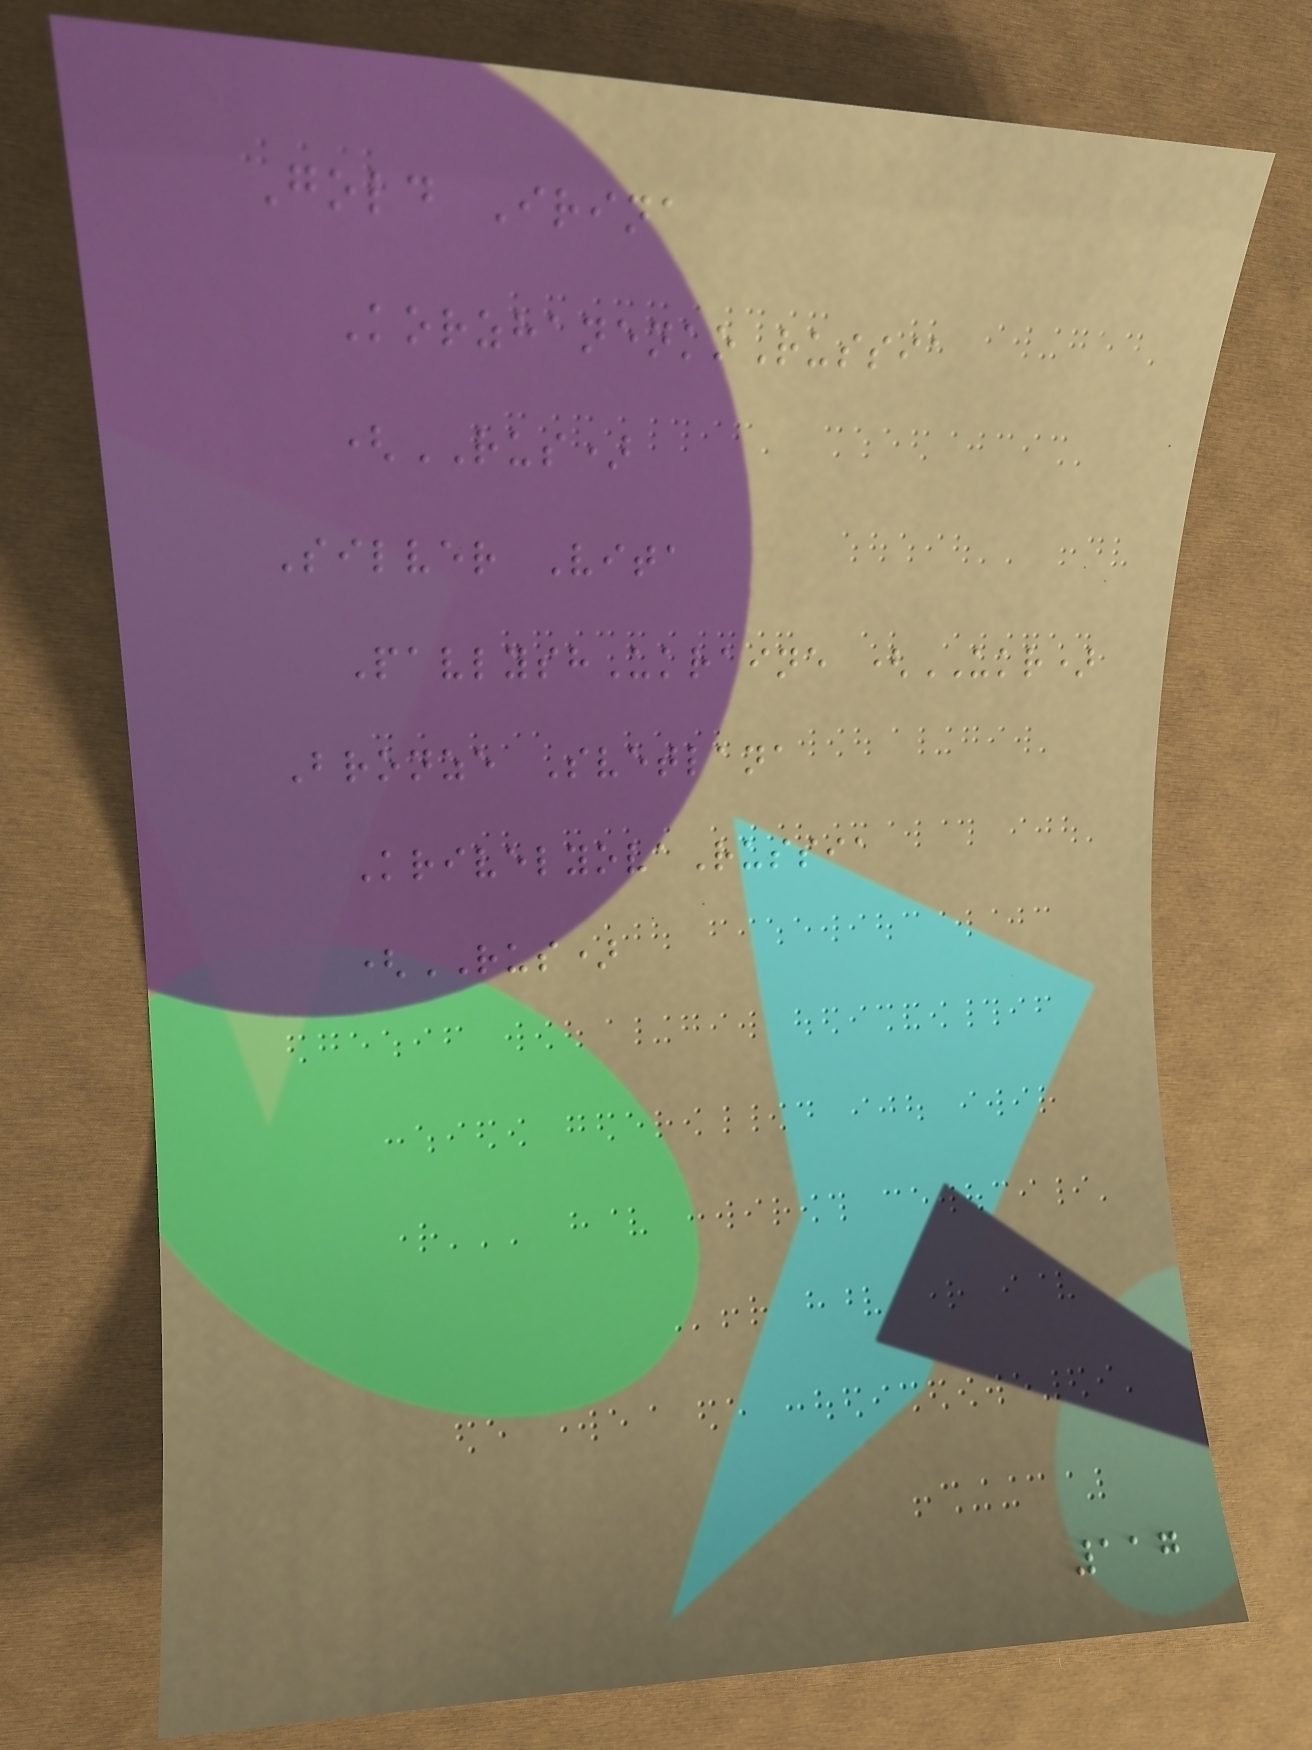Gold Irina
KorzhanenkoRussia
(RUS)
Silver Vita
PavlyshUkraine (UKR)
Bronze Svetlana
KrivelyovaRussia
(RUS)
117
